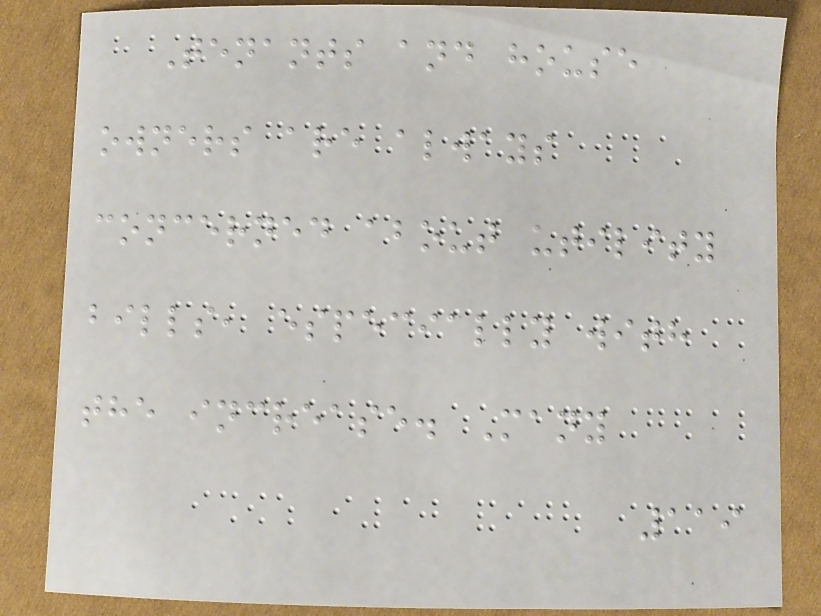Tenants and house
owners are always
concerned about utility
bills, especially with
the increase. Many
119
